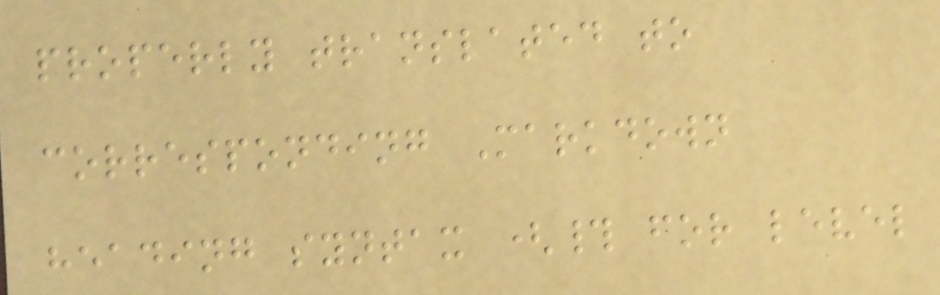properly translated to
corresponding Markdown
heading syntax (# for level
